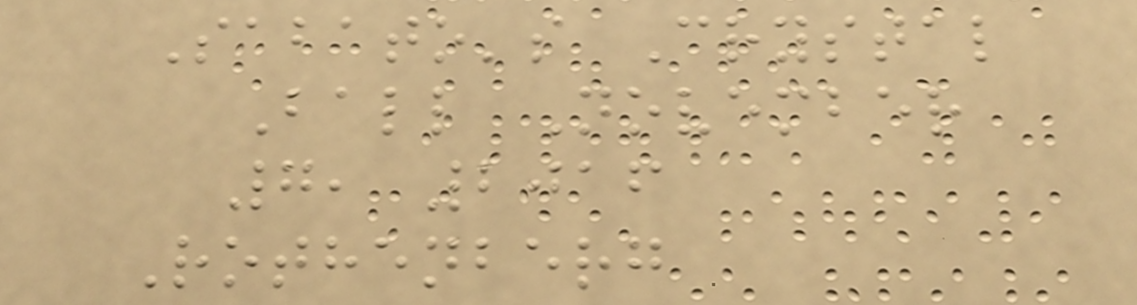Sabato's Crystal
Ball November
7, 2016
Rothenberg
